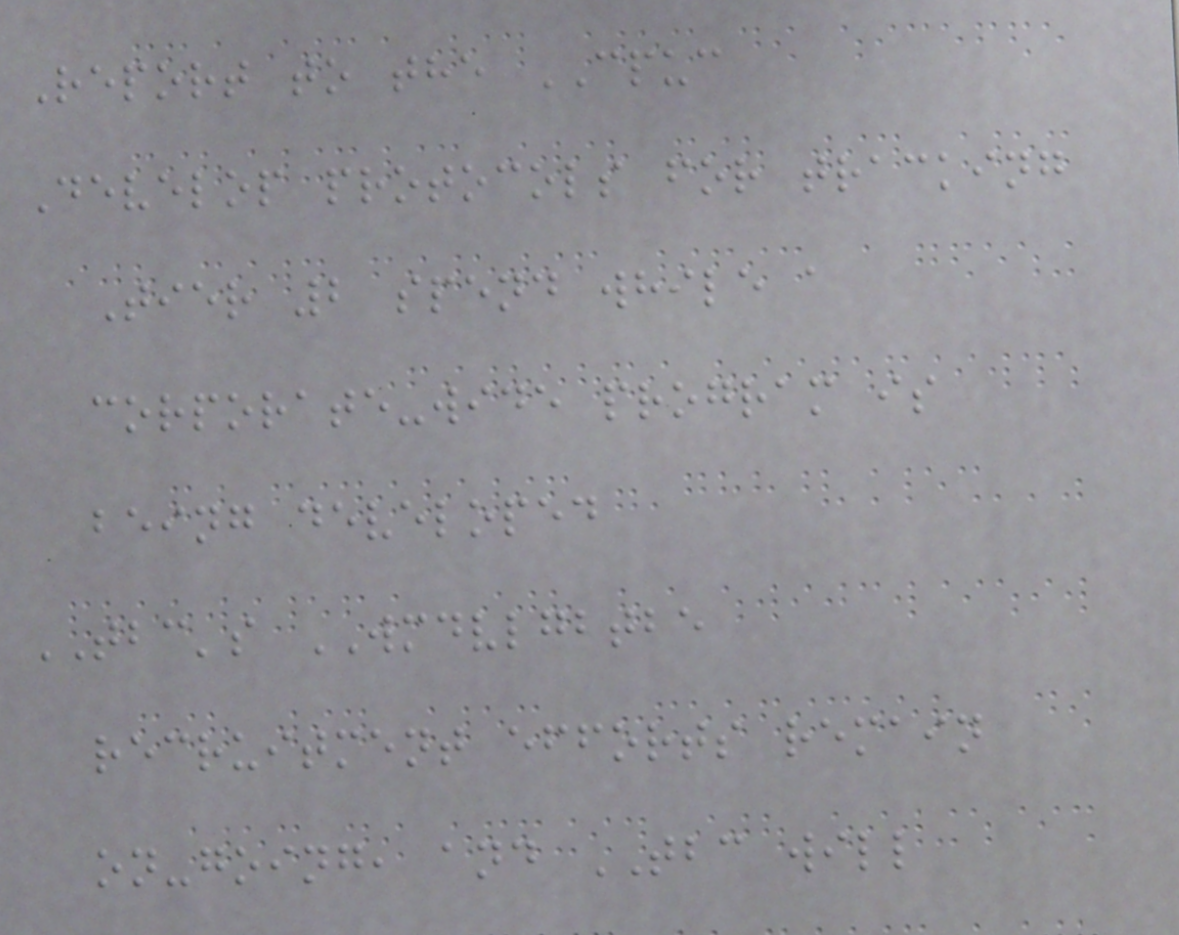Report to the CPUC
Develop protocols for tracking
Tier 2 spend while a
corporate-wide program is
being developed
TBC's WMDVLGBTBE
recruitment efforts remain
on-going, and TBC will
